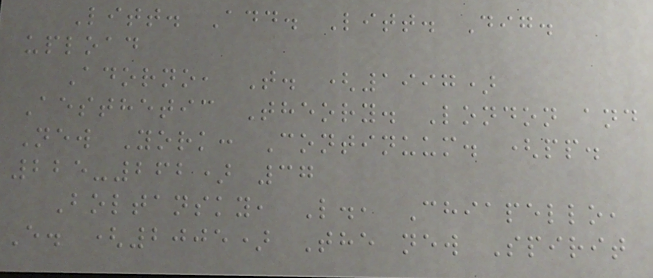Litt. Add. Litt. Dig.
upload
Adorno, T. (1997)
Aesthetic Theory. London and
New York: Continuum. (pp.
225-262) 37
Boltansky, L., Chiapello,
E. (2005) The new Spirit
